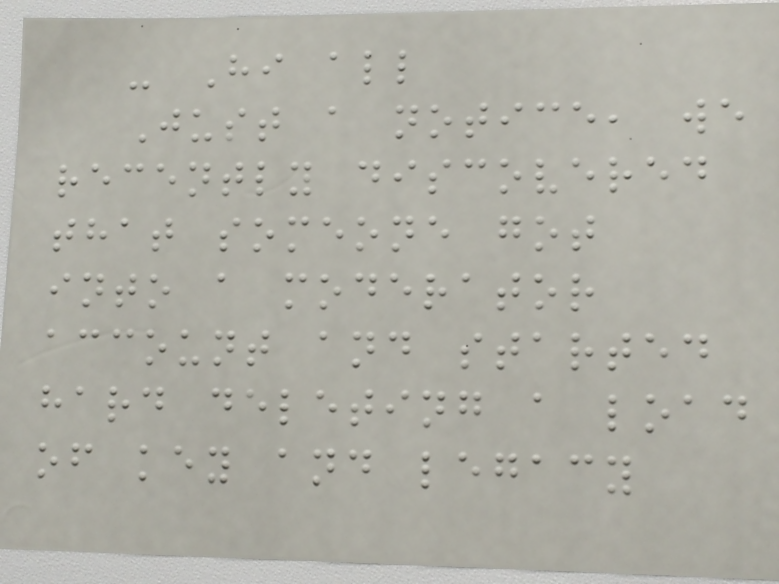- Hi all
Just a notice, we
recently discovered
that someone got
into a moderator
account and started
hard deleting a load
of key and legacy
